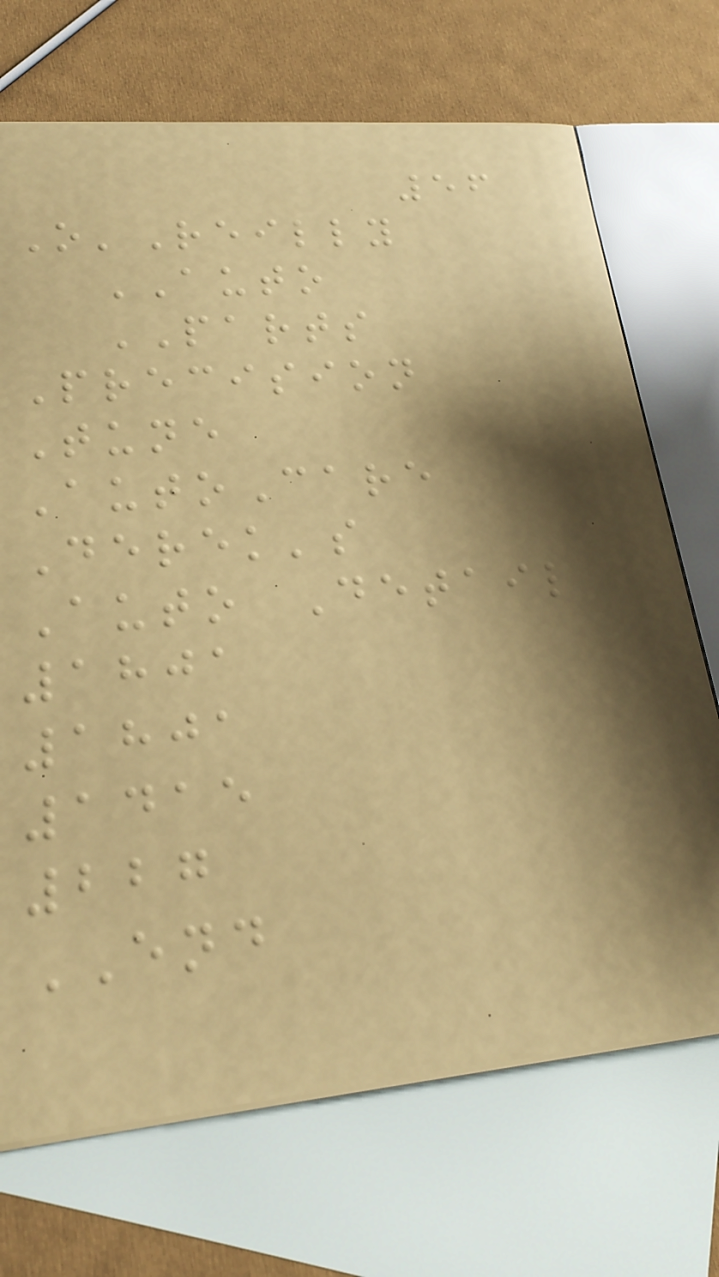56
O'Reilly
AUTO
PARTS
Precision
Tune
AutoCare
Derek's
Auto Detail
1801
1801
1415
227
END
